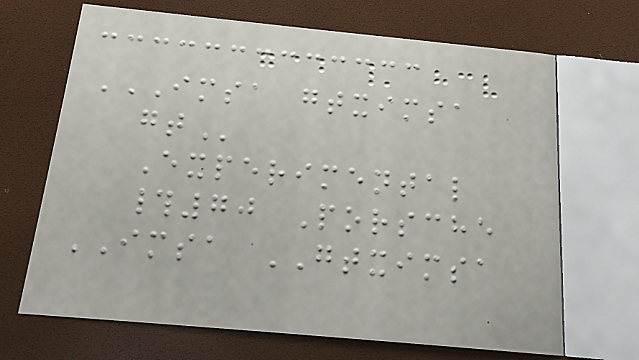IMSA GTXIMSA
GT
Experimental
#70 Porsche
IMSA GTXIMSA
